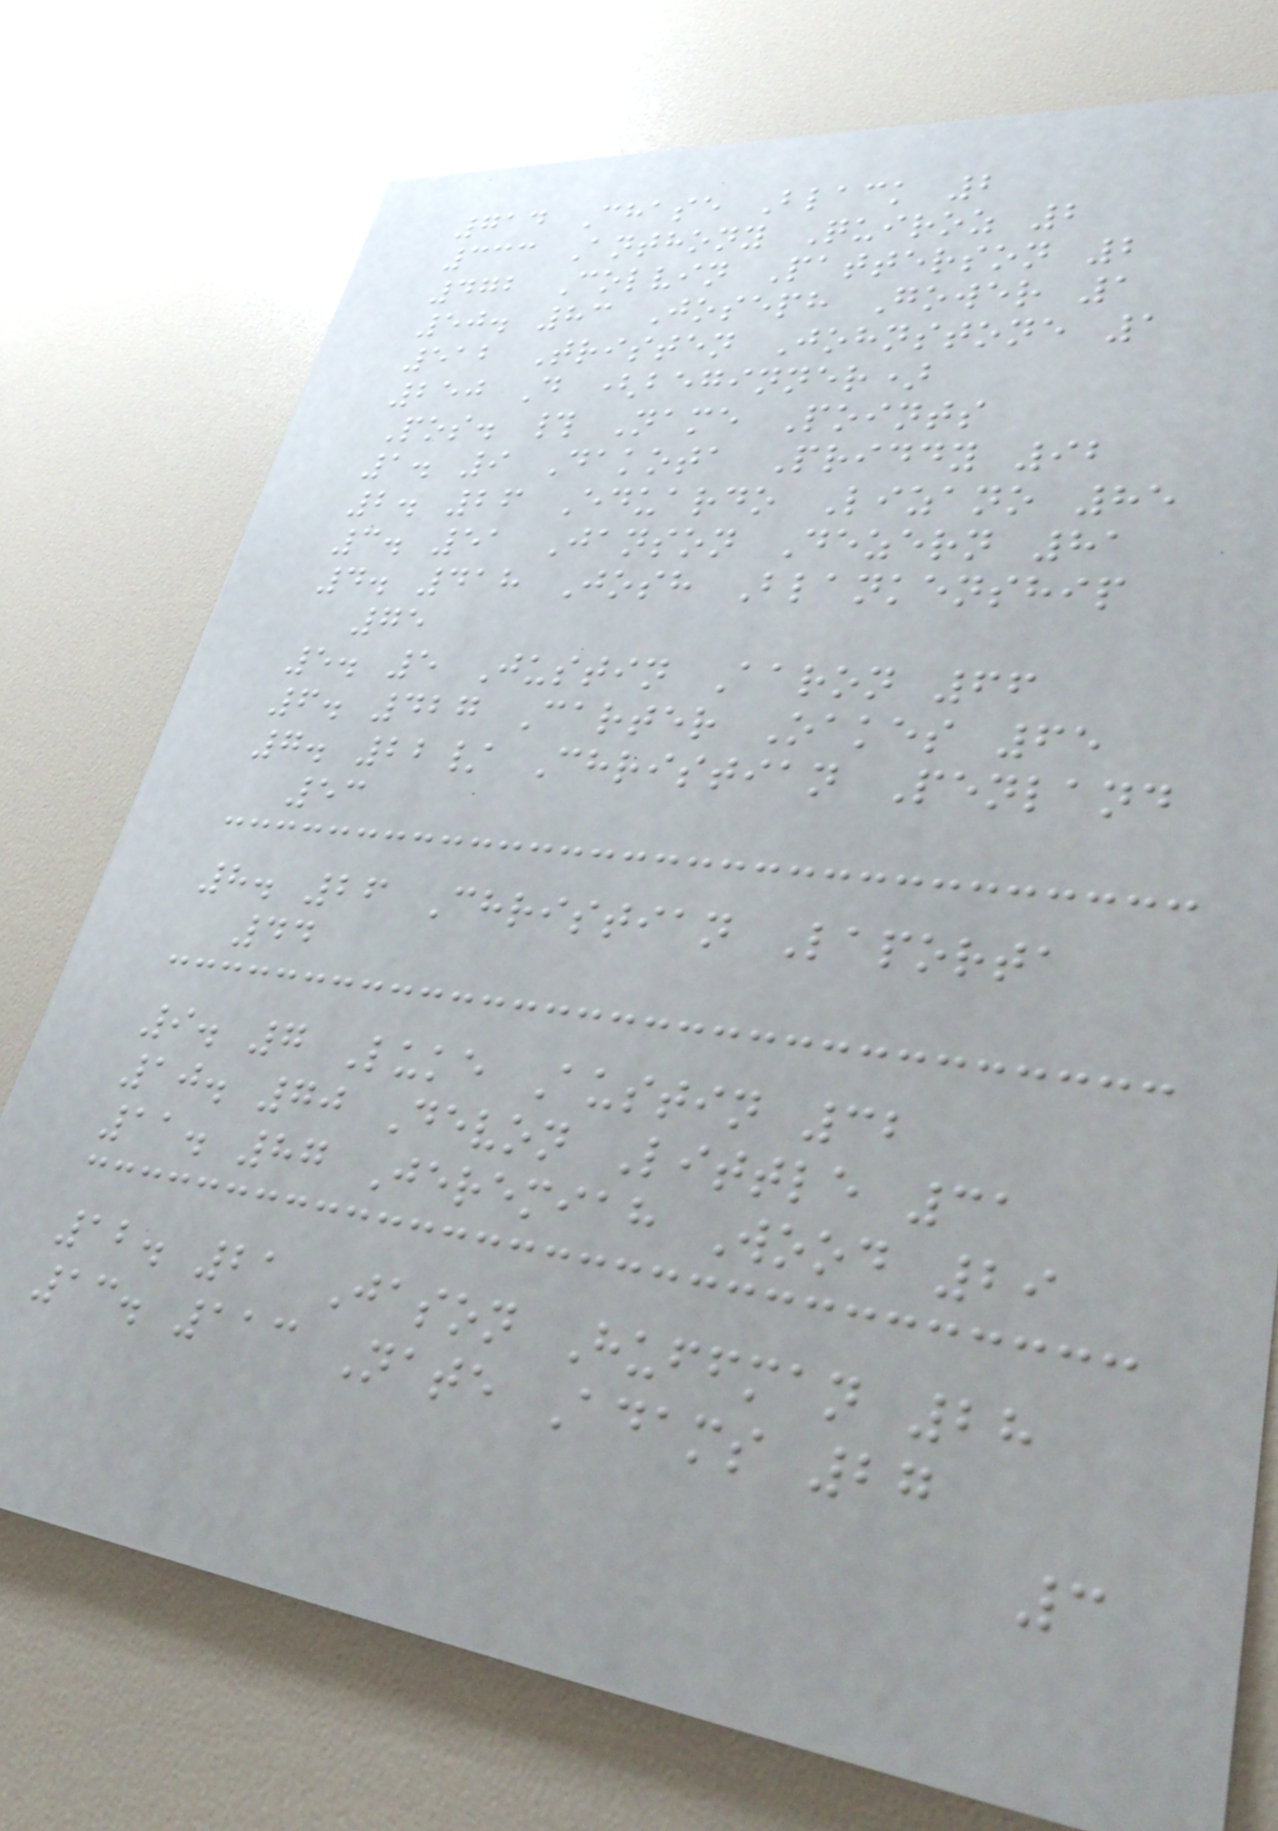714 Chase Black 2
333 Anthony Quiroz 2
472 Colvin Patterson 2
50. 83 Joseph Gower 1
512 Tristen Johnstone 1
250 D (beginner)
Pos. # Name Points
1. 9 Dakota Priddy 92
2. 26 Eduardo Lizano 85
3. 51 Janson Dezern 81
4. 418 Josh Blankenship
75
5. 5 Justin Aaron 66
6. 427 Carter Oakes 65
7. 22/ Christian Penland
53
8. 26 Christian Laporta
44
9. 7 Luke Austin 32
10. 70 Devon Little 31
11. 87 Jeremiah Wood 29
12. 21 Jason Huffman 28
13. 113 Nate Adams 27
3
